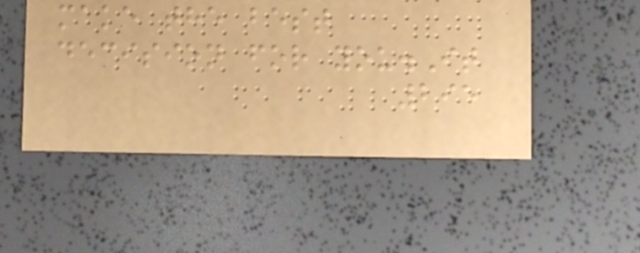make the best
decision for you.It
295
